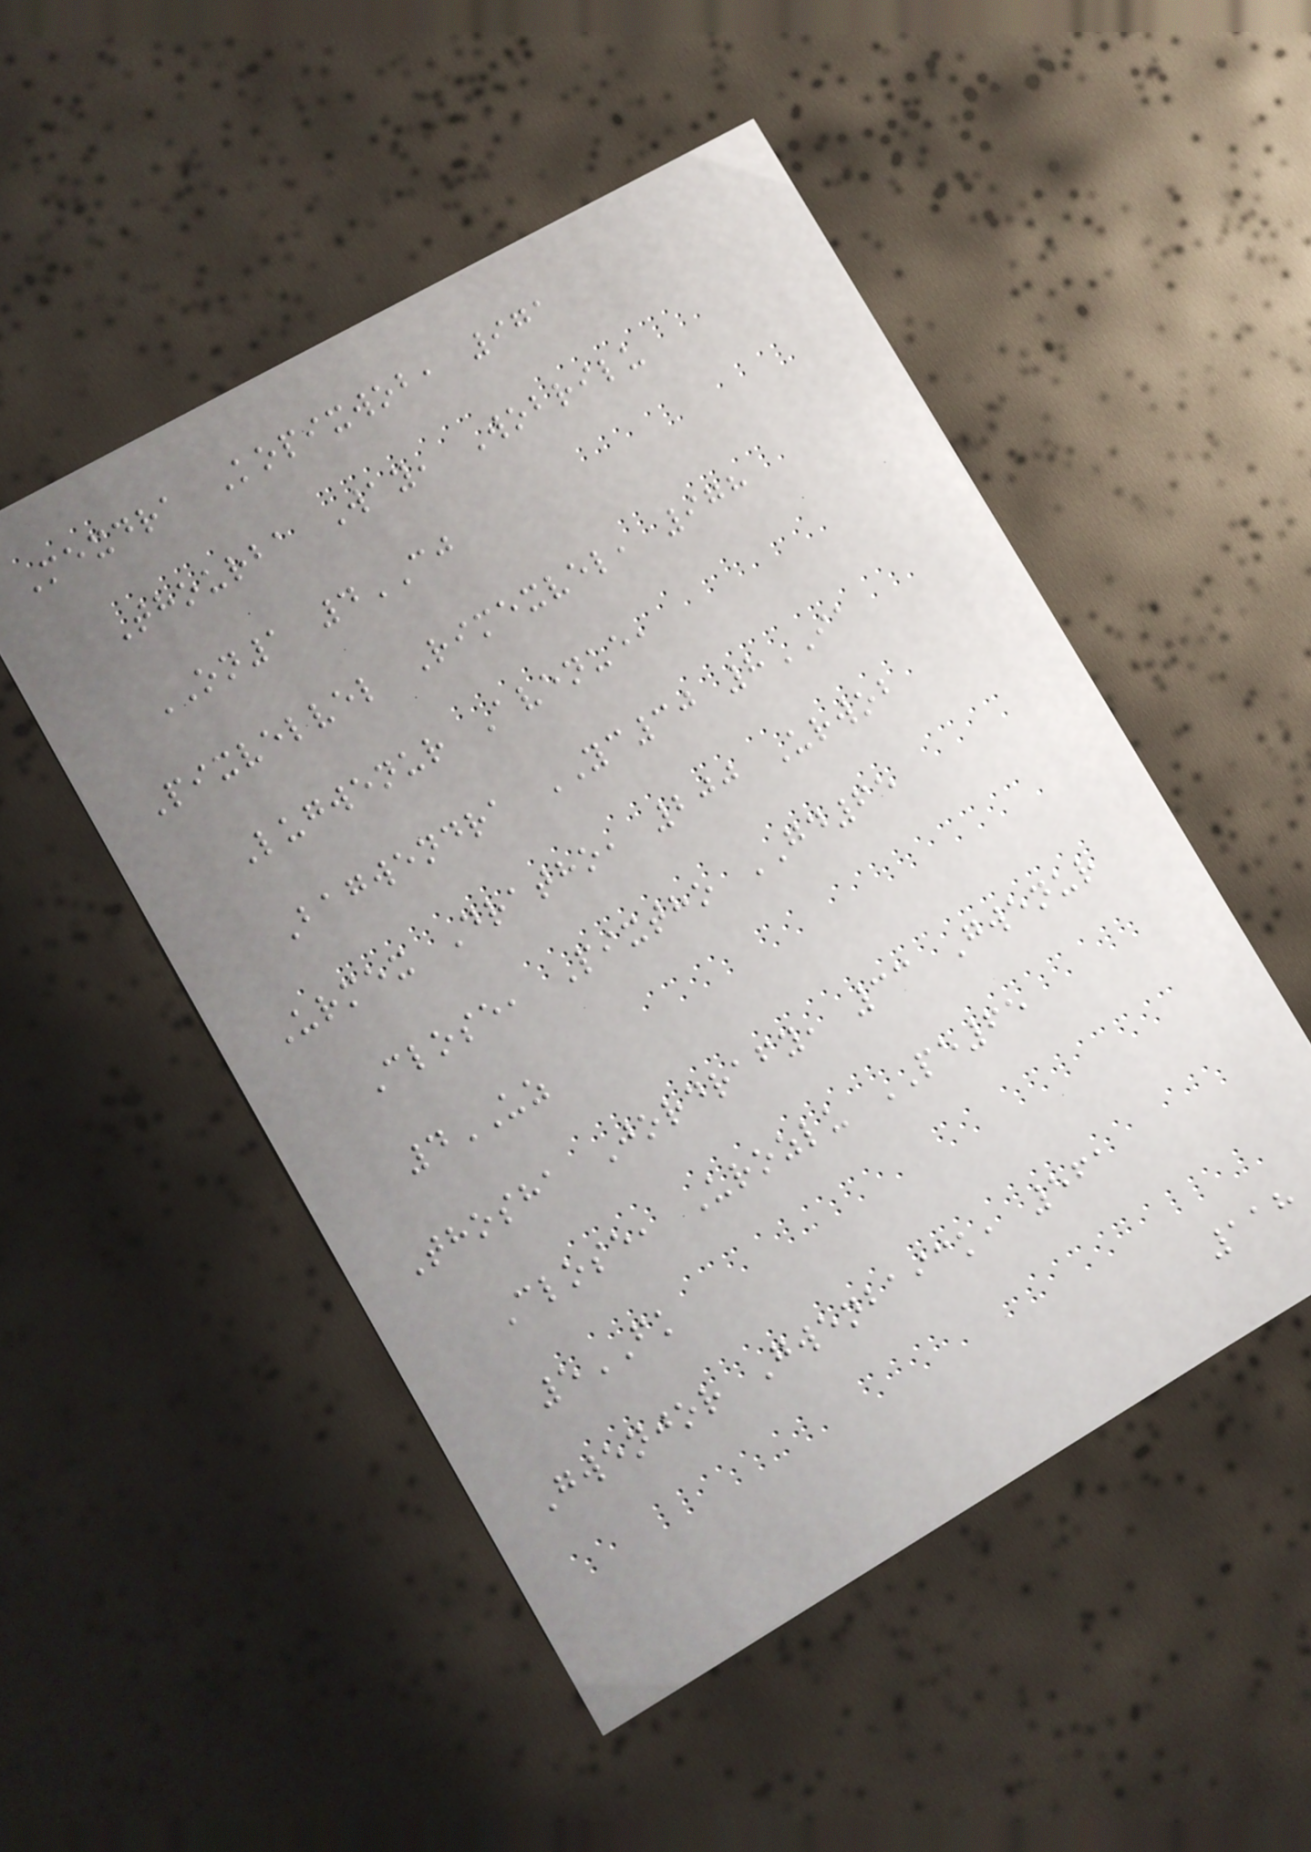Mexdra Kopixwob, 971
Thourba Way, Wobrilu
ON1 4CJ
Pixvelvel Rimexvel, 978
Lugwenur Avenue,
Bagwendra YC30 8IA
Urmex Dratho, 200 Urwob
Close, Pixtho GD65
4UZ
Thosha Jordrafy, 33 Gwenur
Close, Urozlu PE65
5FK
Gwenjor Gwenbaick, 561
118
